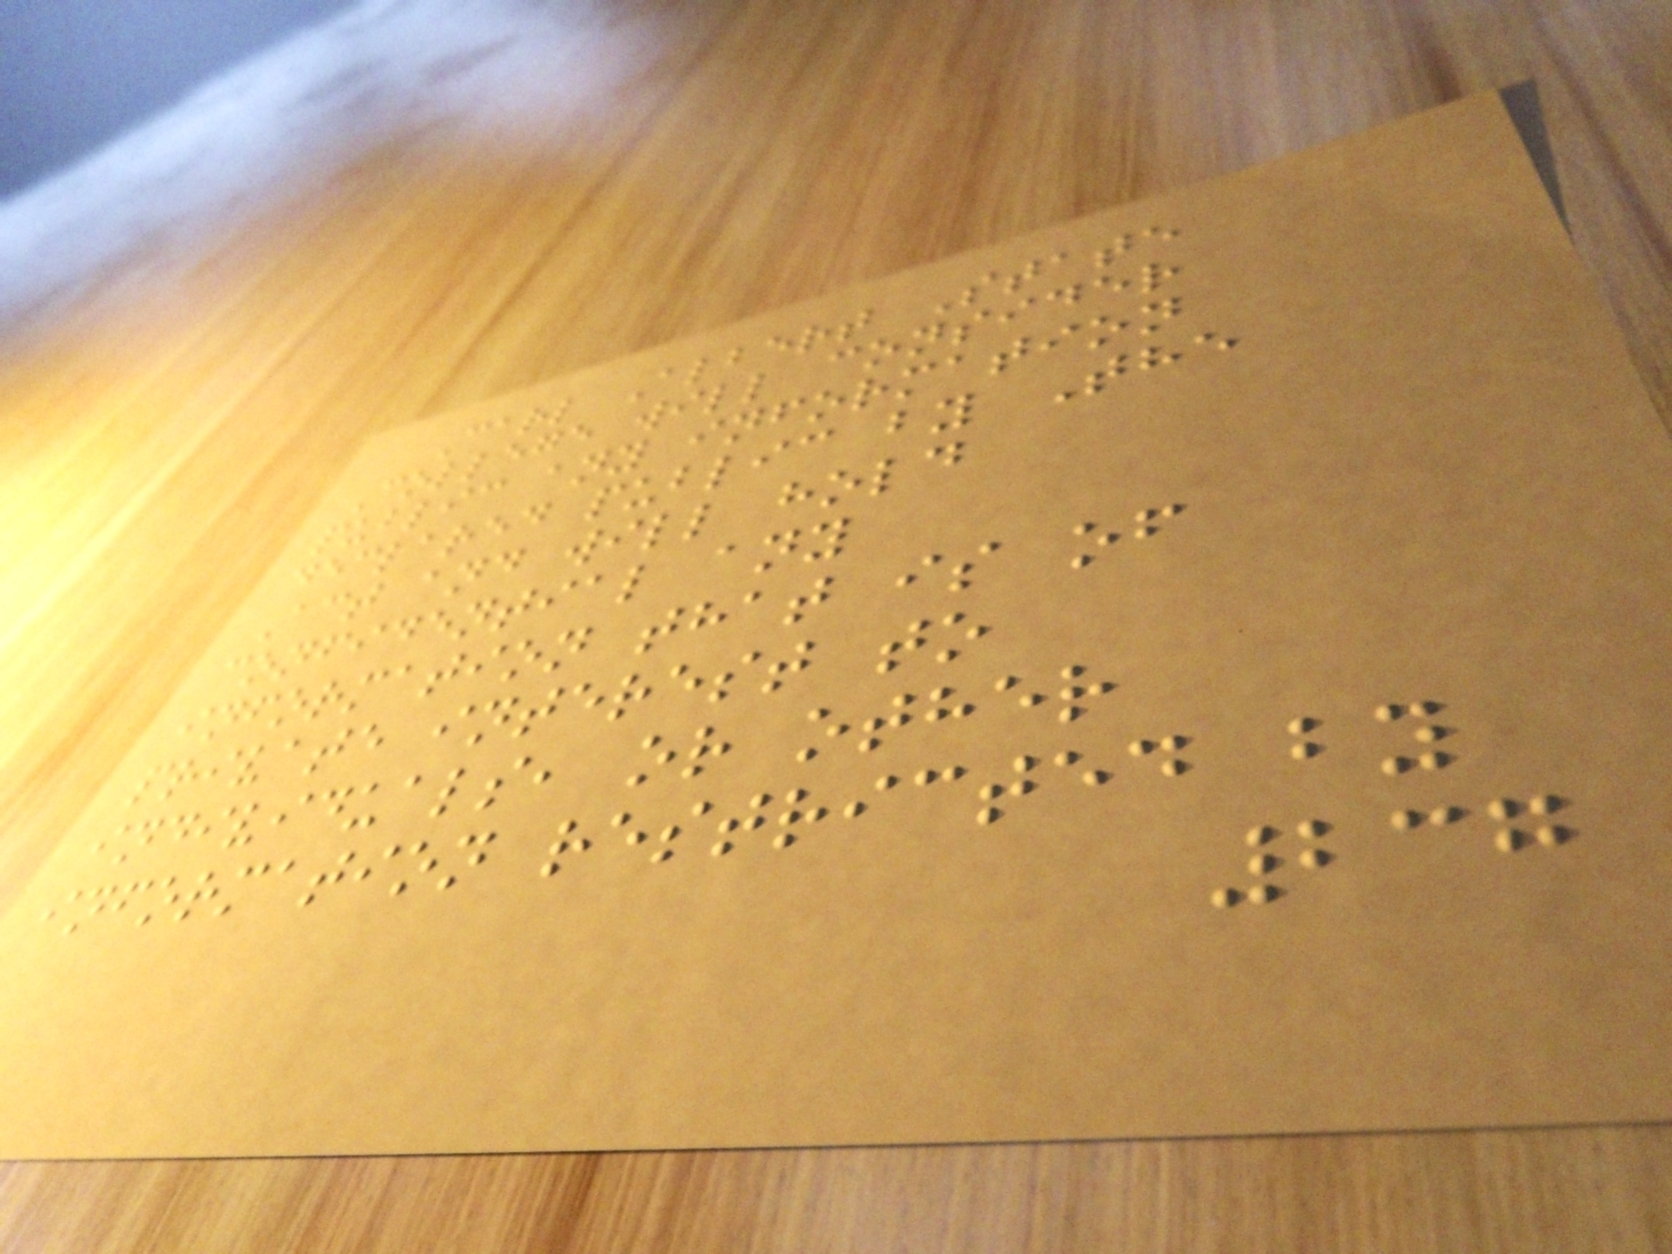Carl Albert State
College will consider
public any information
declared public by The
Act and will hold
confidential any
information that is of
private interest to
individuals, or other
information restricted by
237
